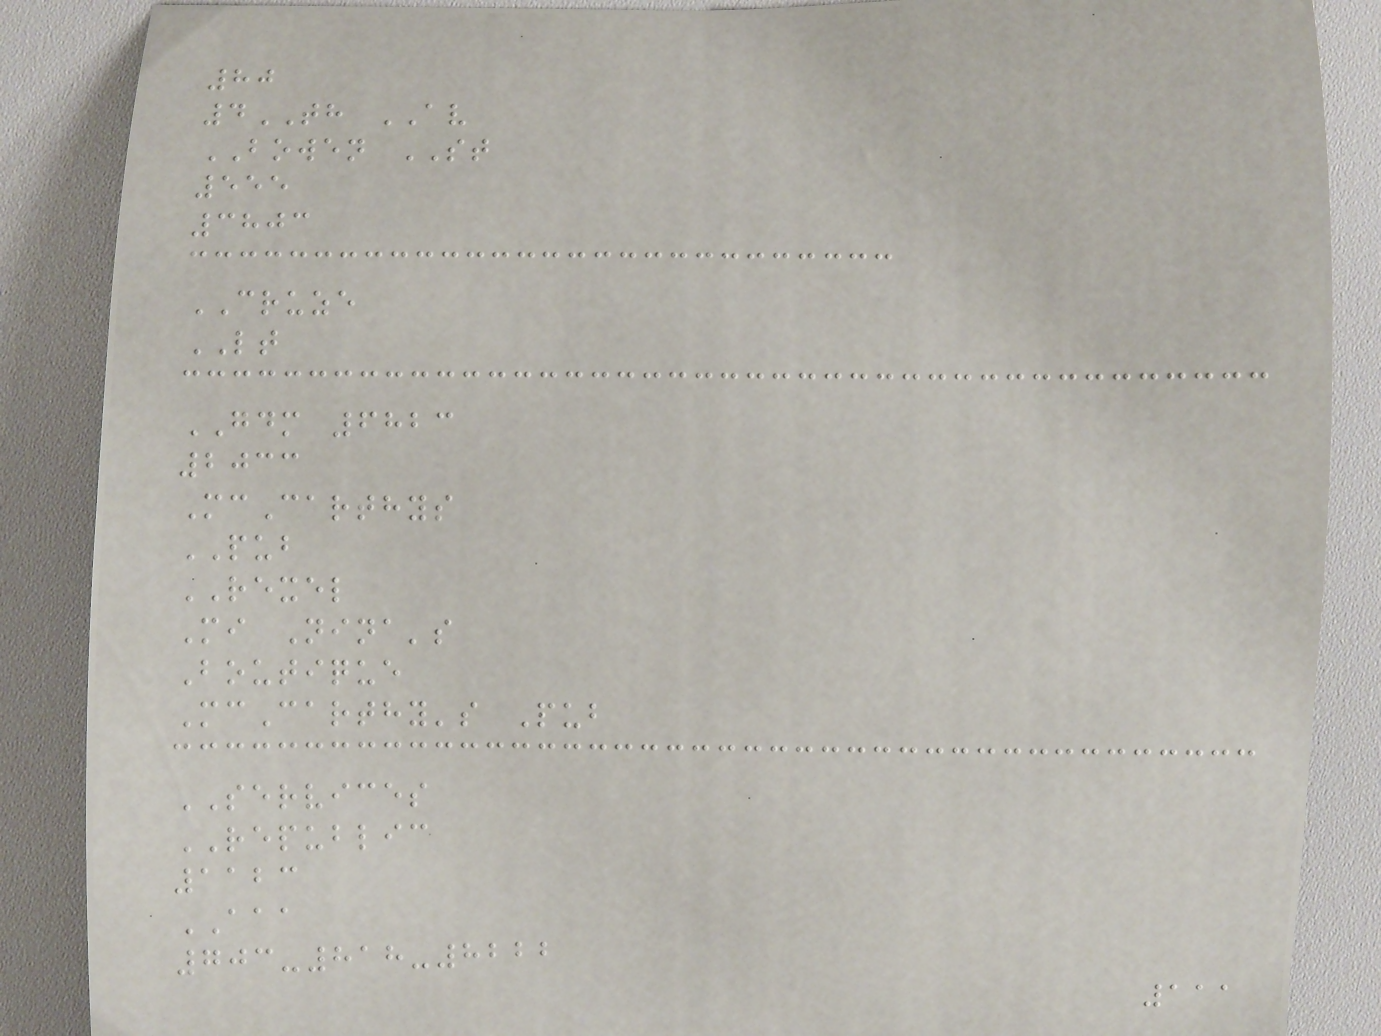80
4TH AV
BOWEN ST
555
3803
CRUZE
LT
GDM 6823
2033
McCarthys
PUB
REXEL
Mi Nina's
Boutique
McCarthy's Pub
SERVICES
REPUBLIC
1123
AAA
703-818-8222
111
